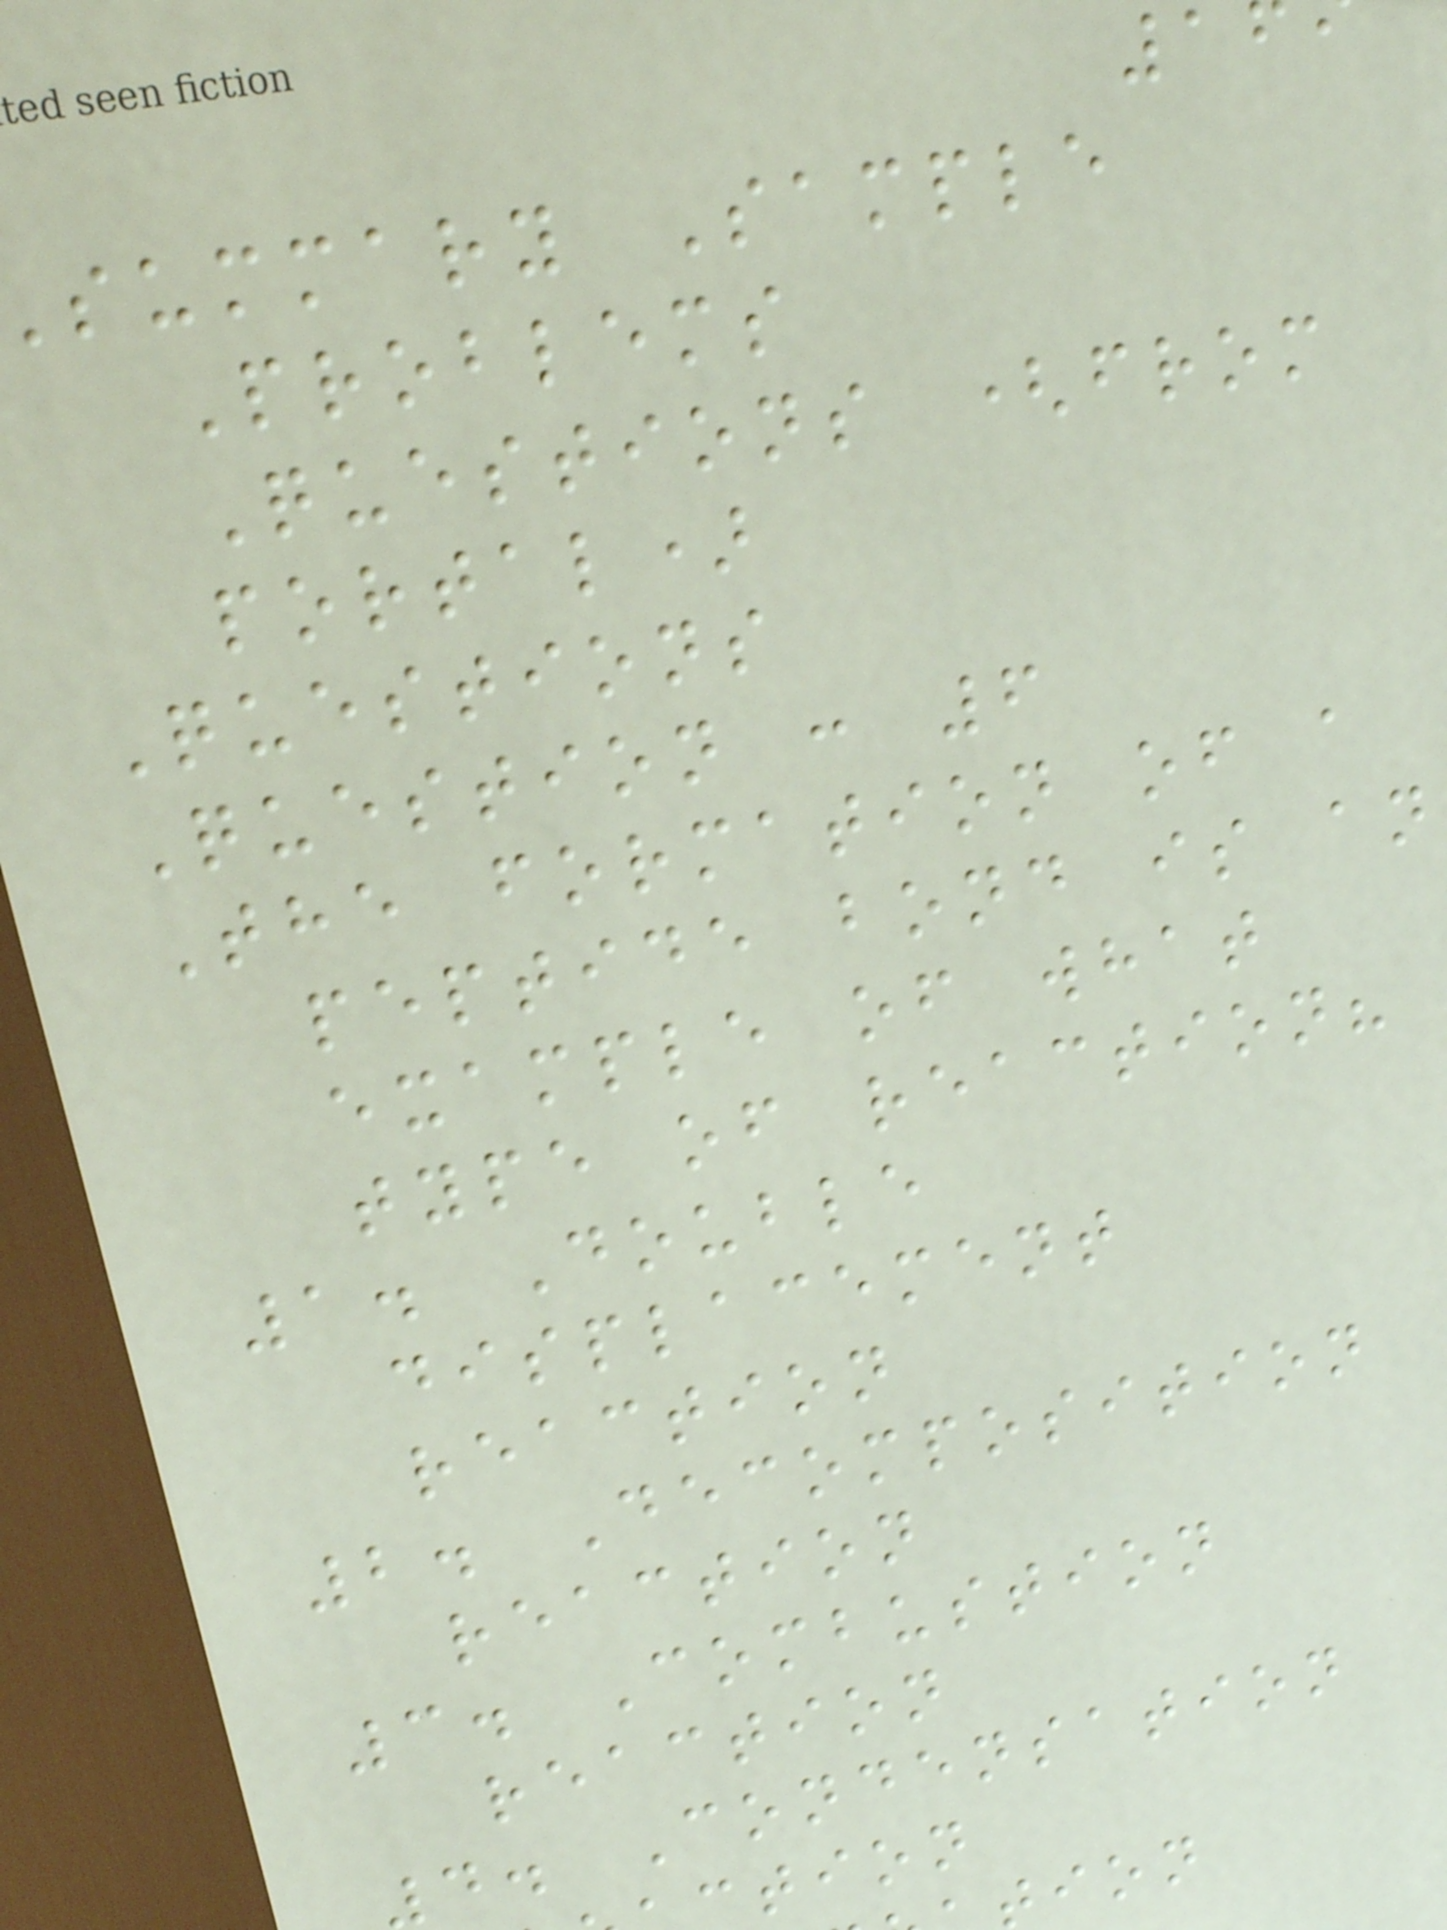summary Sample
Problems
Questions (from
portal)
Questions
Question : 6
The formation of a
peptide bond is an
example of what
type of reaction?
1. Double
displacement
reaction
2. Decomposition
reaction
3. Combustion
reaction
d. Condensation
tion
